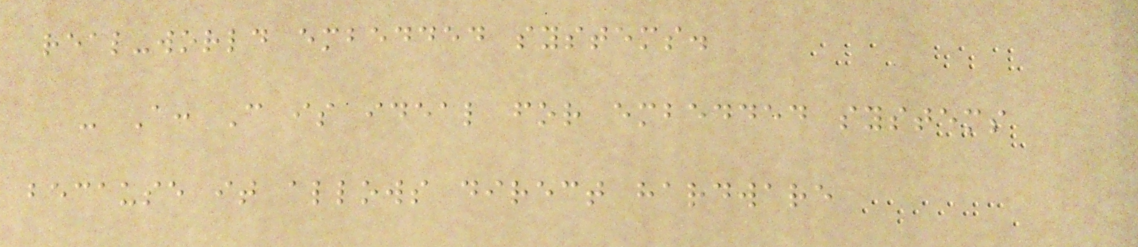real-world embedded systems.
- A: C is ideal for embedded systems
because it allows direct hardware
